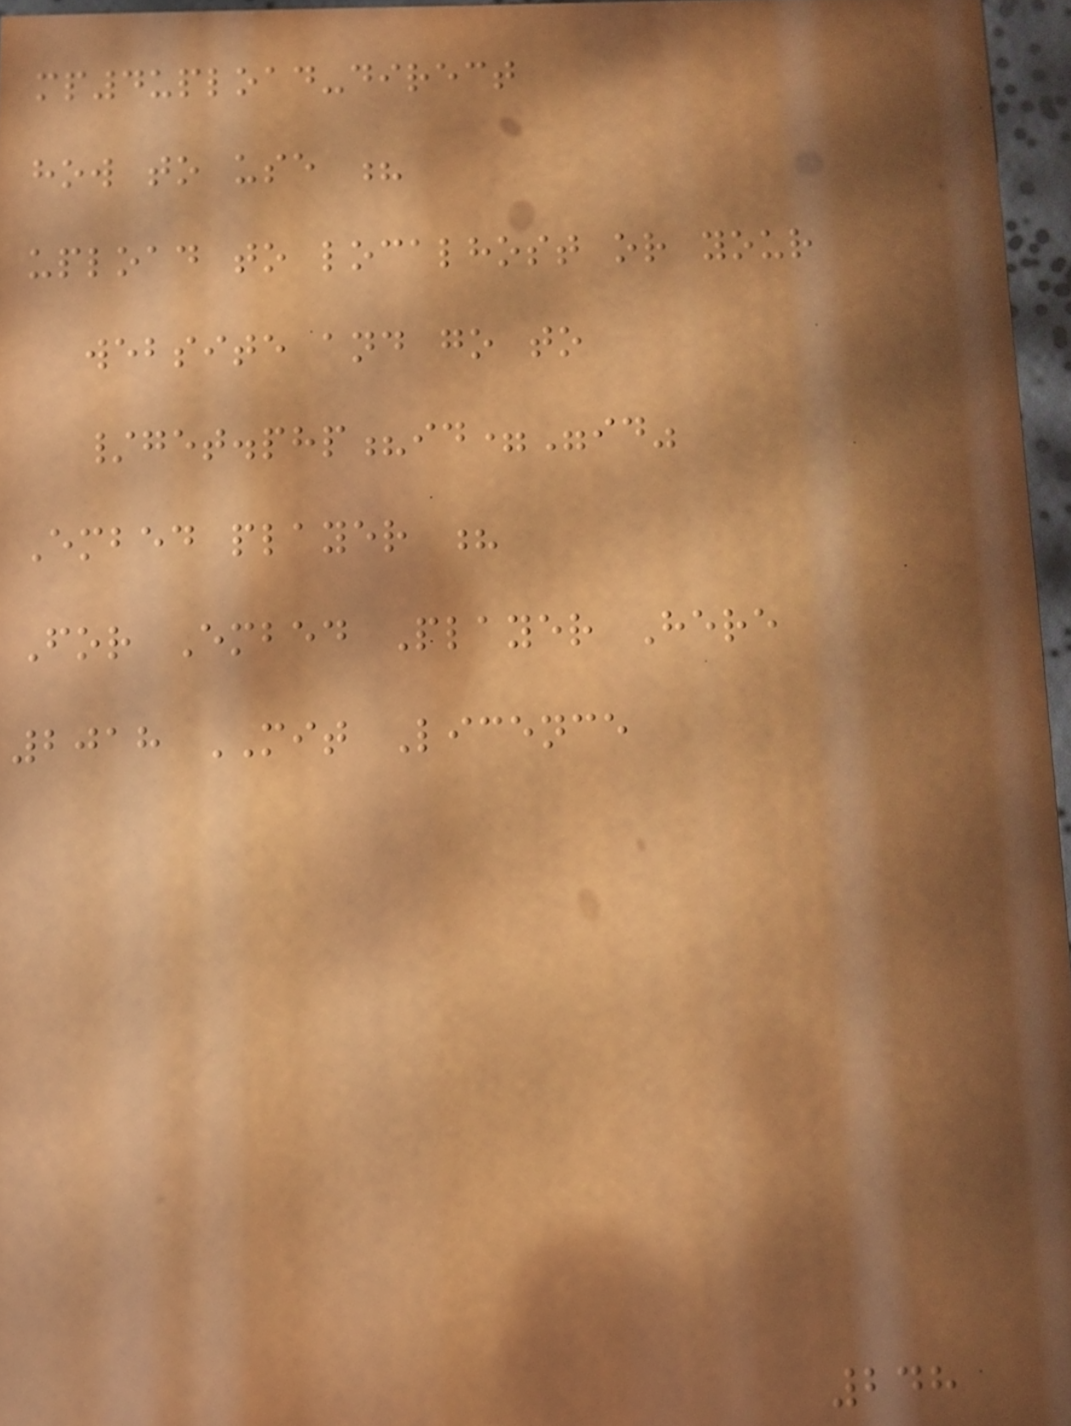mp4upload-direct
how to use ?
upload to localhost or your
website and go to
/get.php?id="id"
Embed player ?
For Embed Player Here
2018 MIT Licence
248
